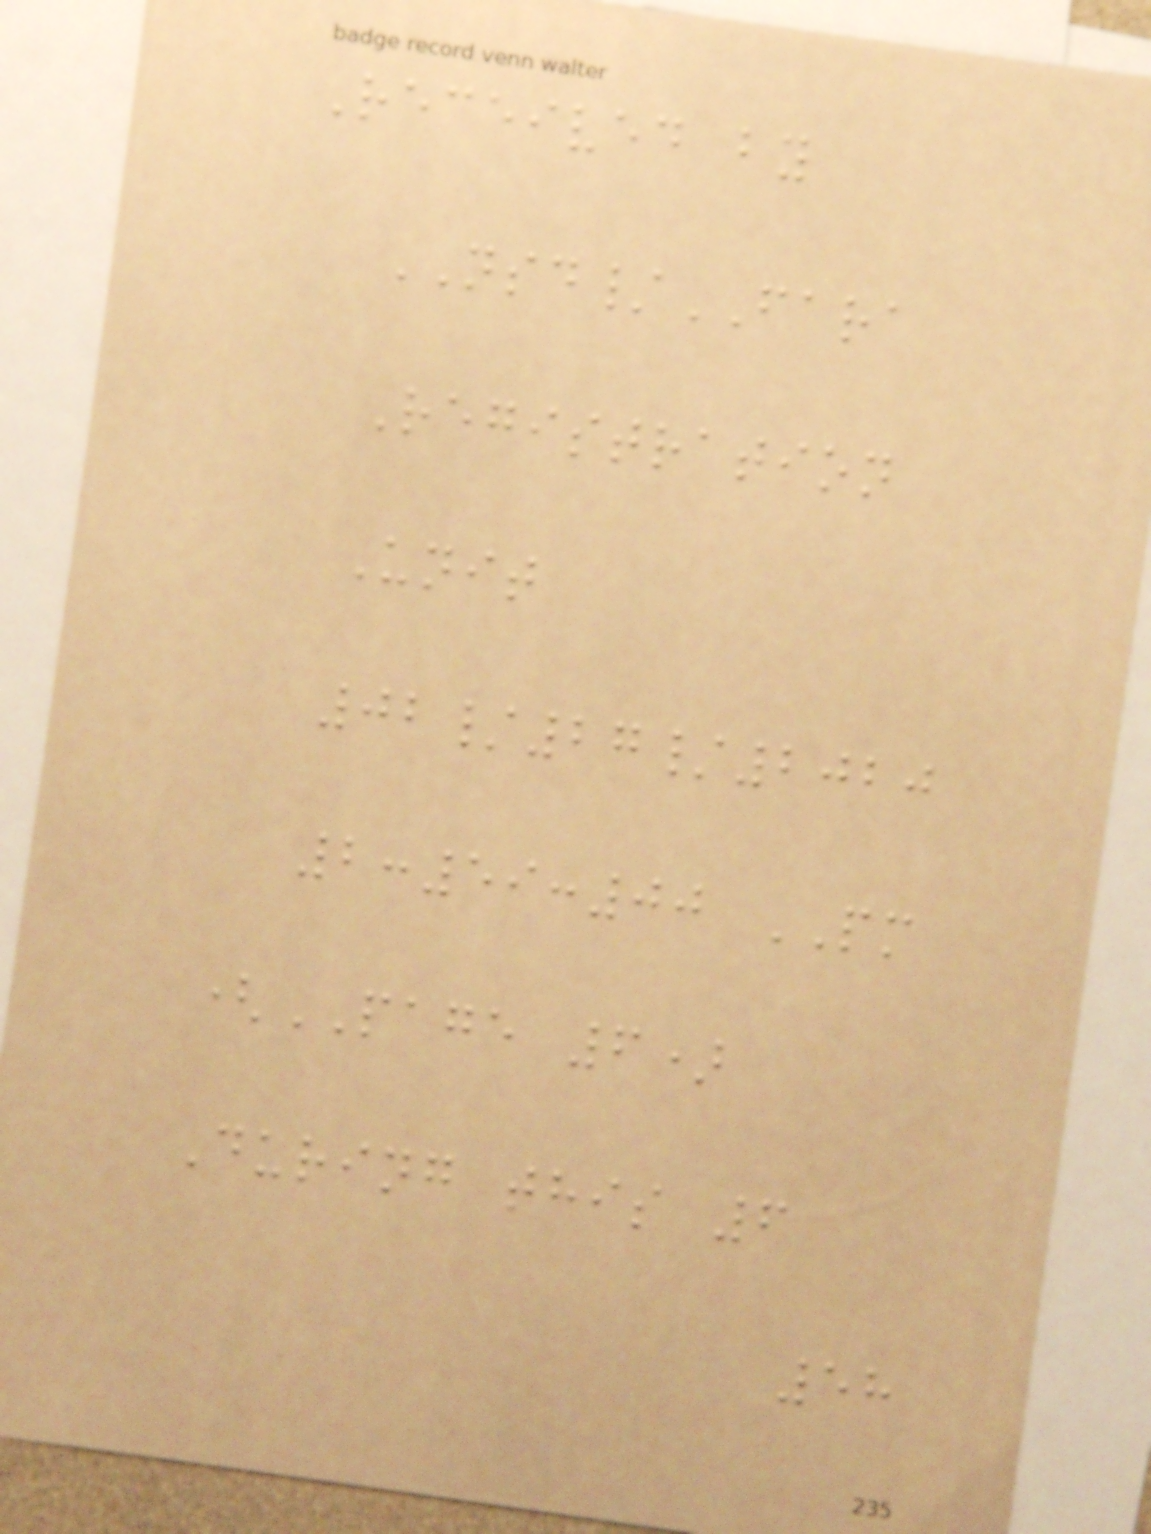Received by
NSD/FARA
Registration
Unit
02/27/2020
2:59:00 PM
(PAGE 6)
During this 6
58
